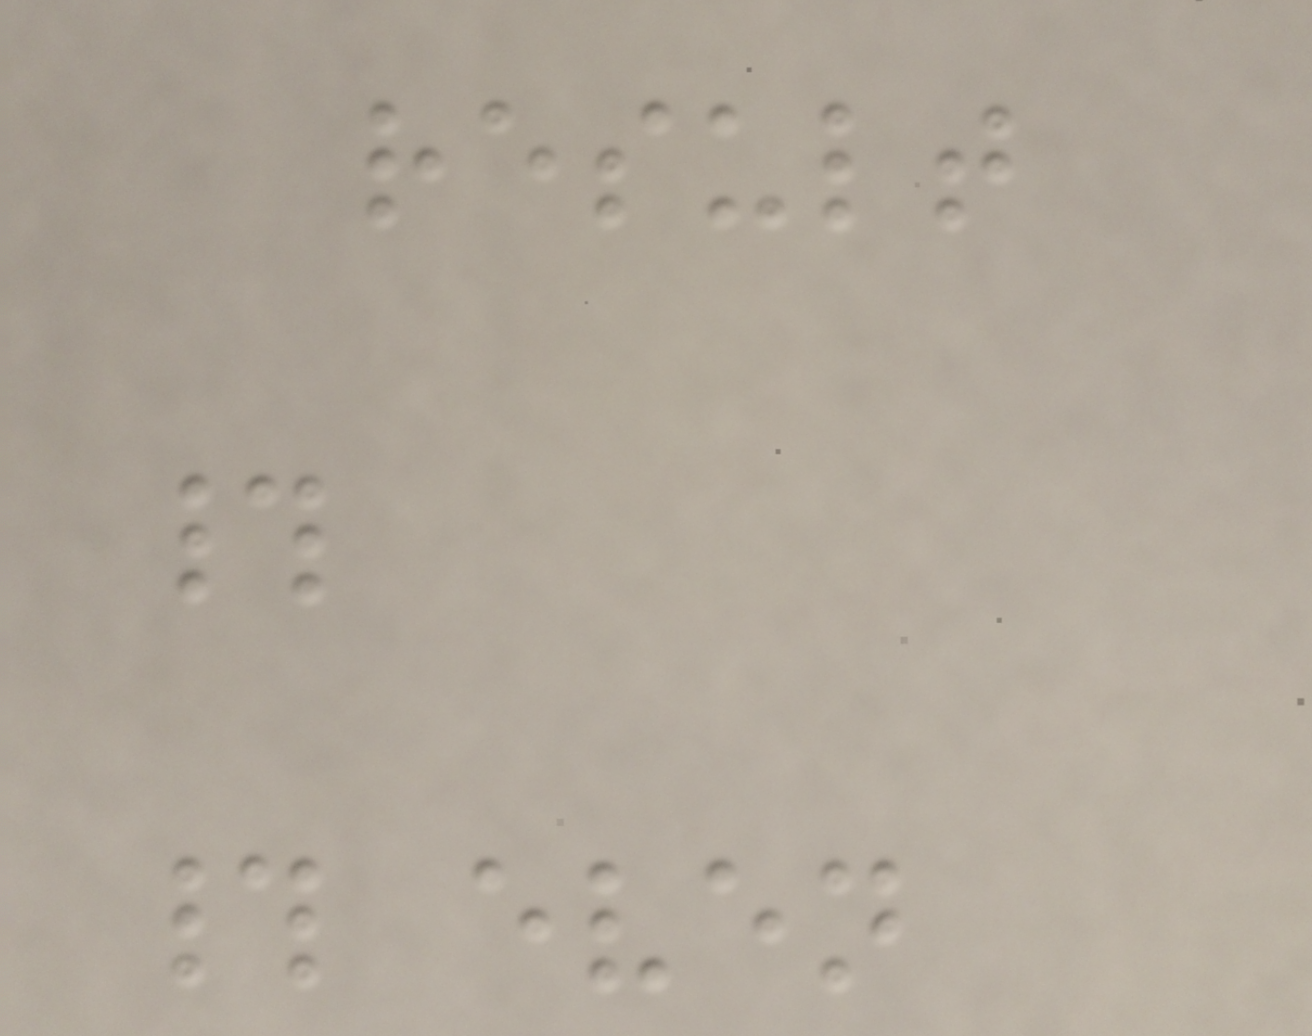result
#
# even
